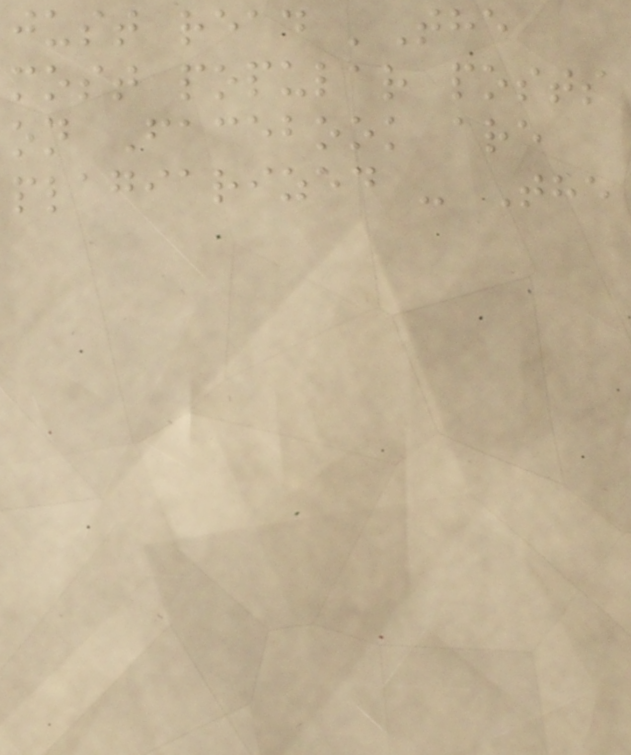just read 'The
most popular posts
on Facebook are
plagiarized - The
